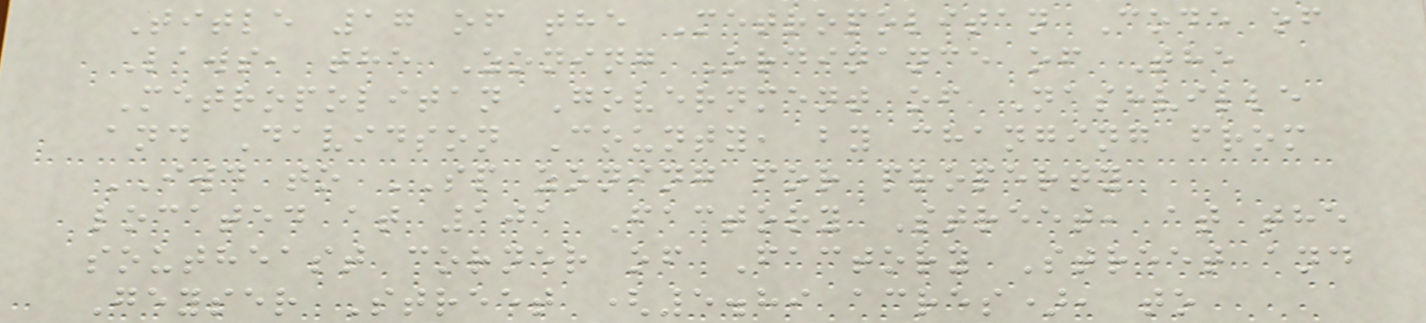Title 17 of the Metropolitan Code of
Laws, the Zoning Ordinance of The
Metropolitan Government of Nashville
and Davidson County, by changing from
IWD to SP zoning for property
located at 101 Factory Street, at the
southeast corner of Factory Street and
Geyser Street (5.89 acres), to
